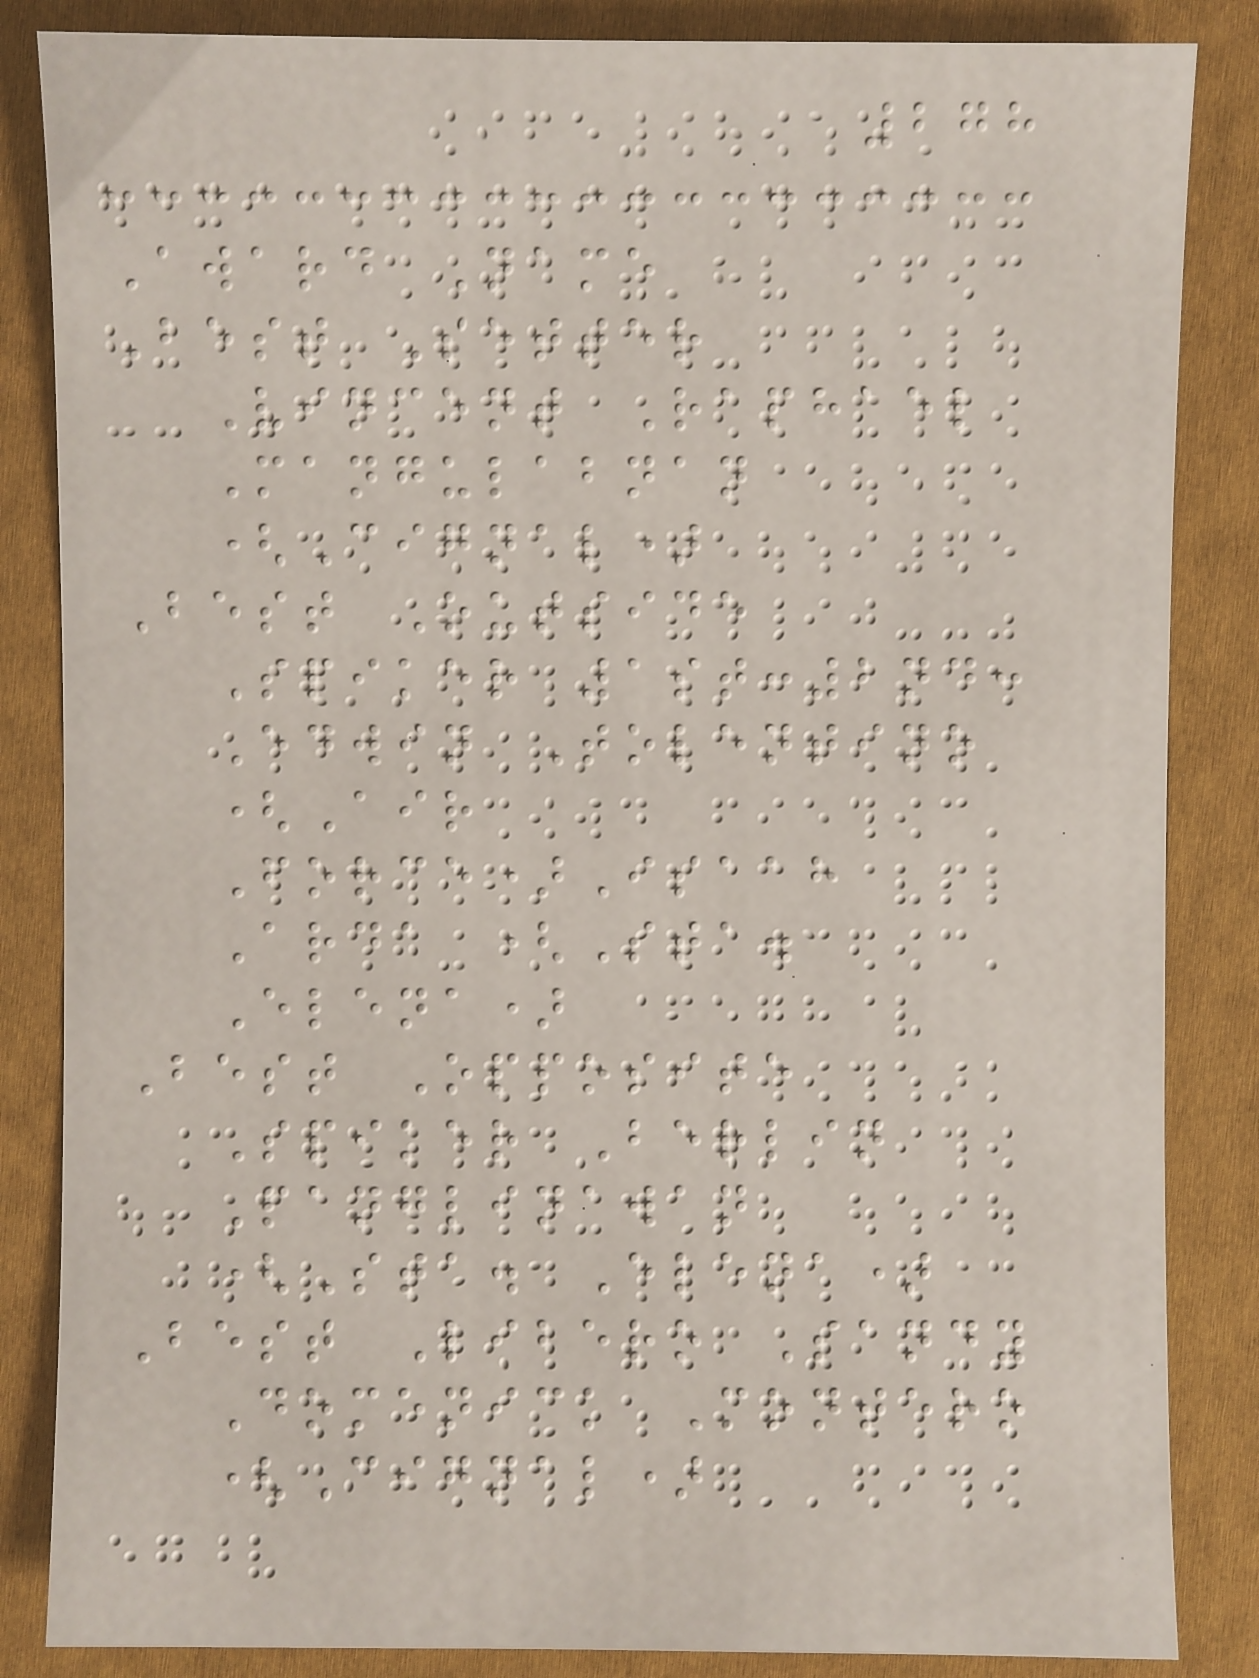278
Award Name
Best Setter
Vincent Raphael
Mangulabnan
(Cignal)
Best Outside
Spiker 1st:2nd:
Edwin Tolentino
(Air
Force)Isaah
Arda (Sta.
Elena)
Best Opposite
Spiker Berlin
Panglinawan
(Sta. Elena)
Best Libero Sandy
Domenick Montero
(Cignal)
